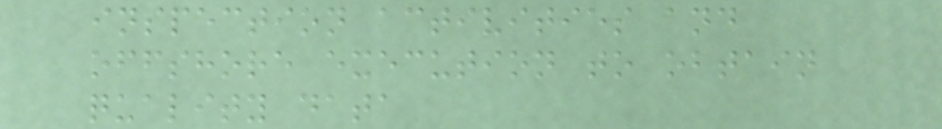inspection activities and
offshore execution to obtain
quality data
